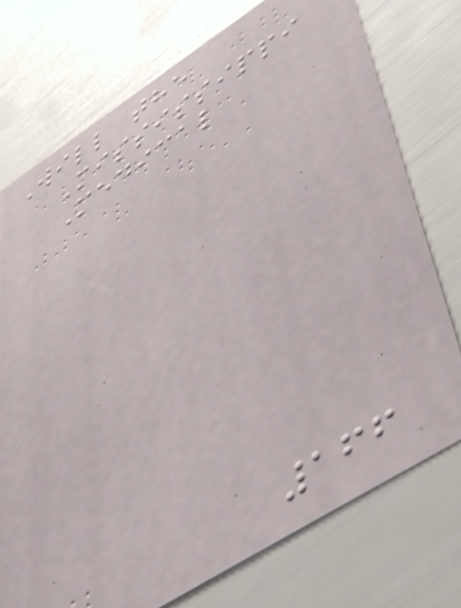Will the
Mississippi
Medical
166
